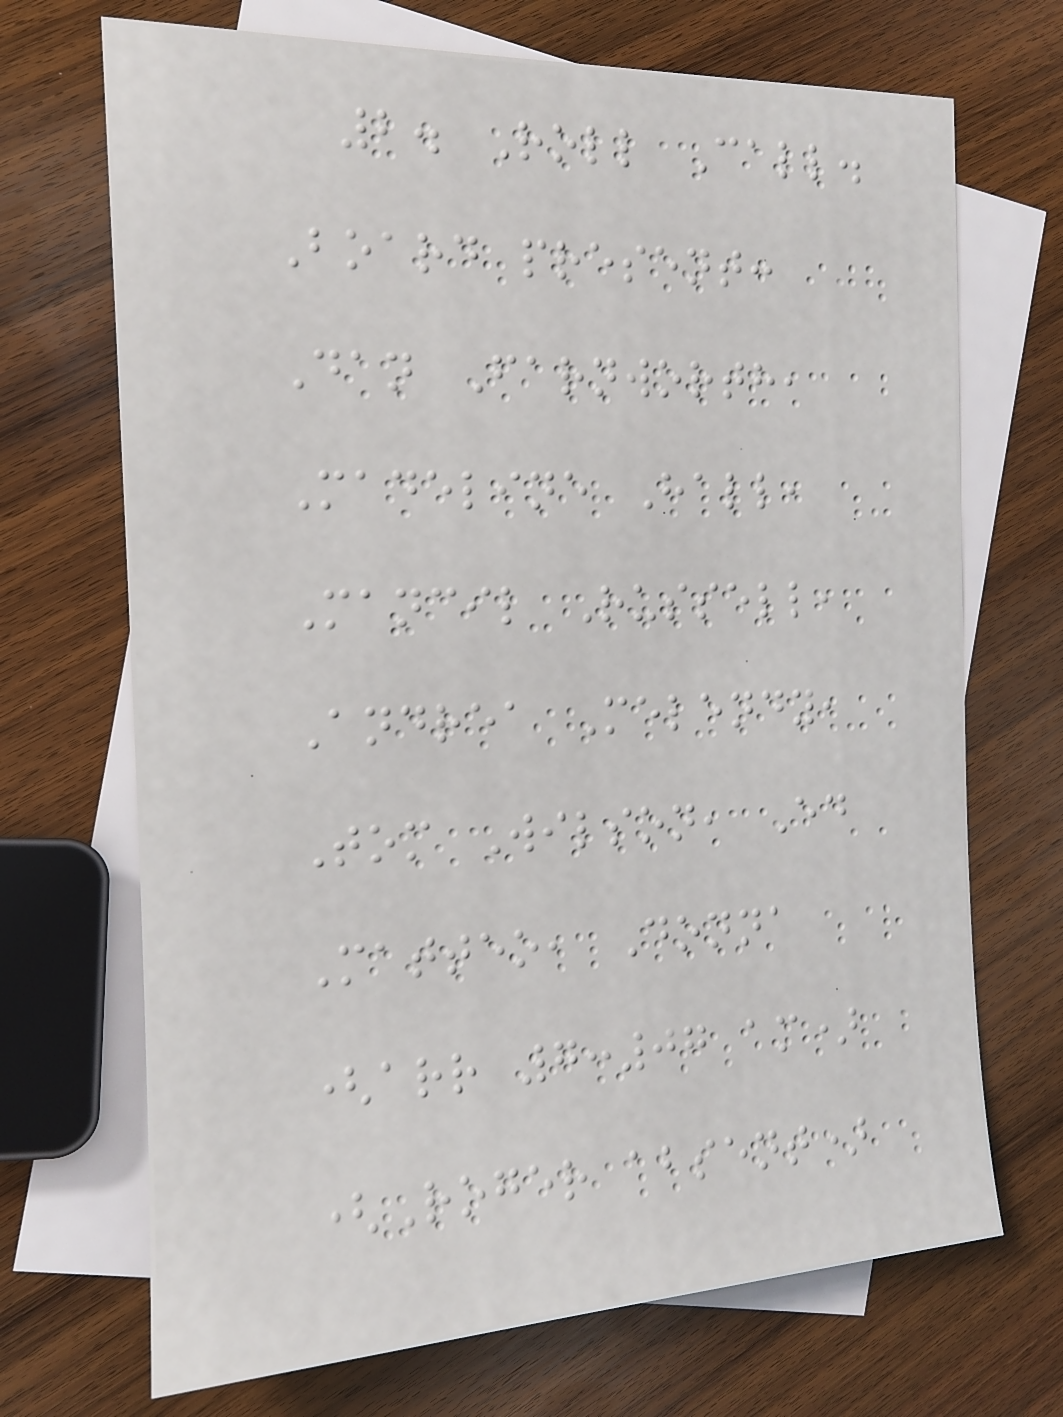2. Roll Call.
Board present:
Dan Farnworth,
Madeline Hall,
Mancil Russell,
Andrea Melendy,
Tom Wilson, Ed
Matteo, Donna
(arr 7:07 am)
(Roger absent)
